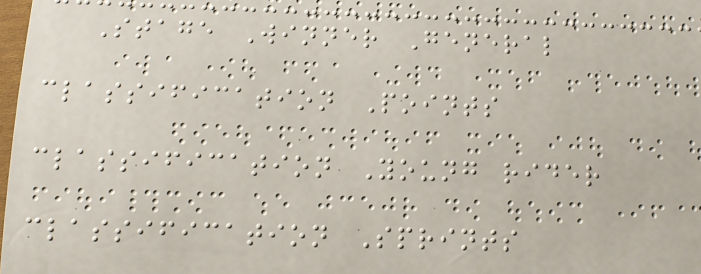Stage Winner General
classification Points
classification Young rider
classification Sprints
